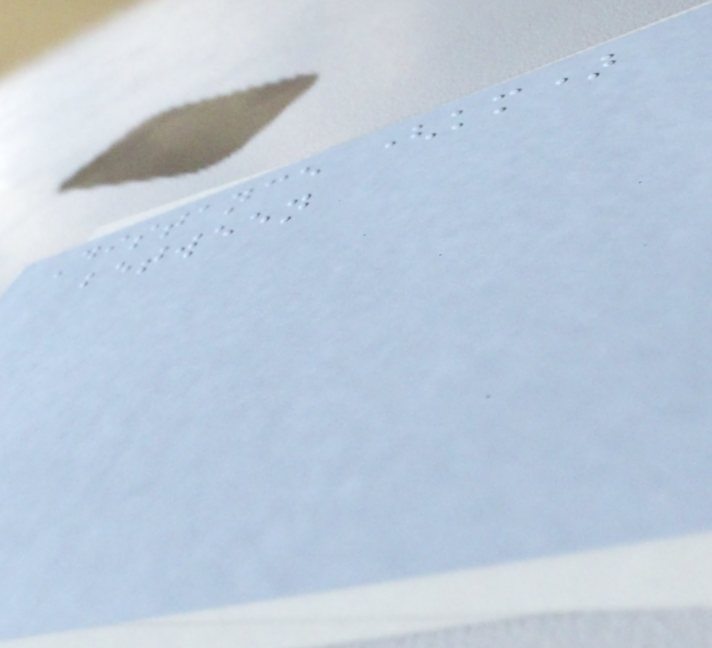Distance (km)
between
